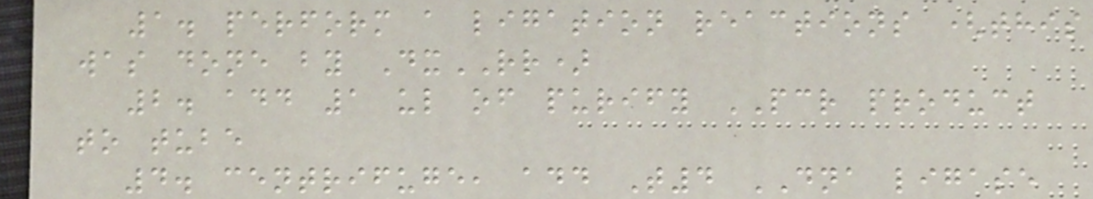1. perform a ligation reactions (this
was done by DxRR)
2. add 1 ul of purify PCR product
to tube
4. centrifuge, add T4 DNA ligase
